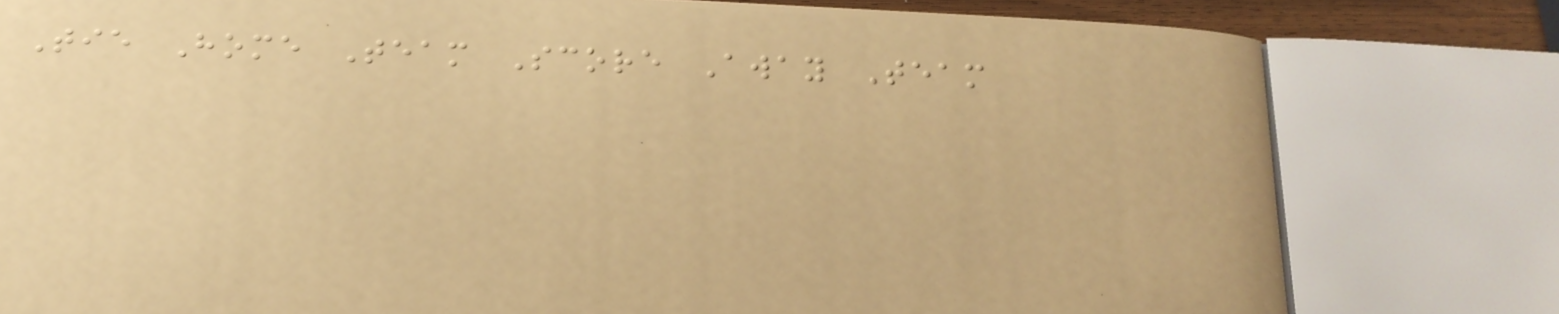Tie Home Team Score Away Team
